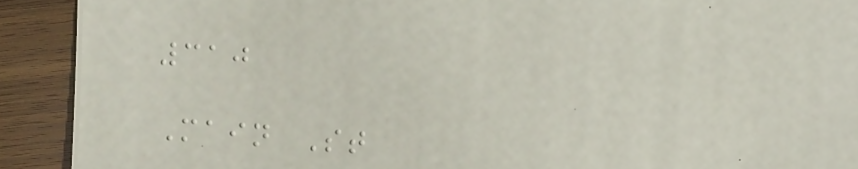310
Main St
